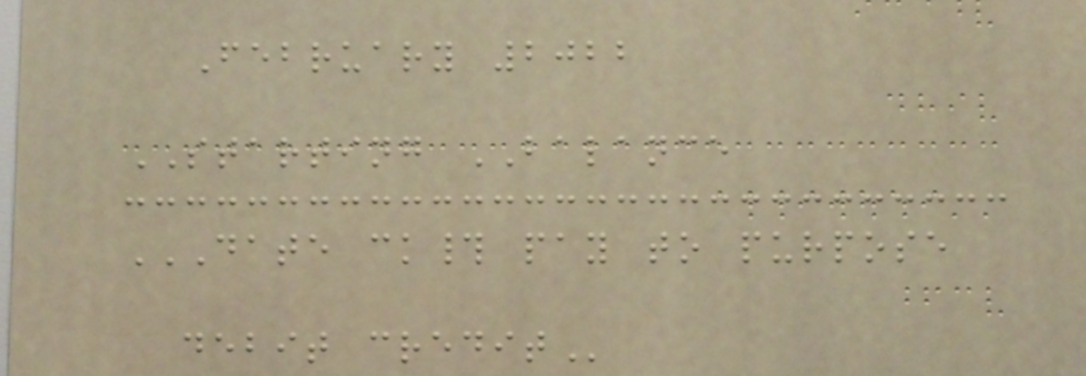February 2022
STARTING BALANCE
DATE CK# PAY TO PURPOSE
DEBIT CREDIT
